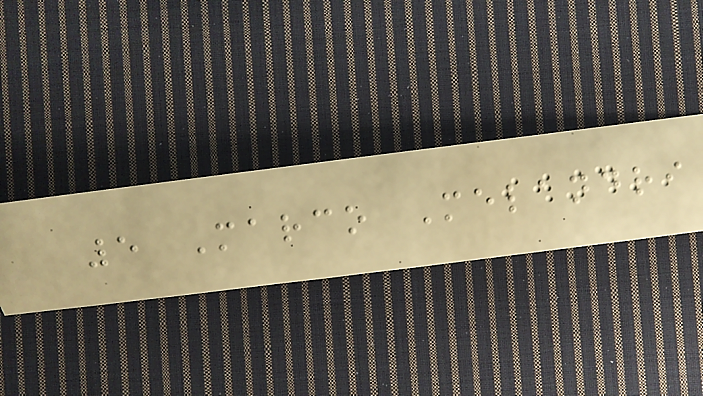5 Marco Melandri
